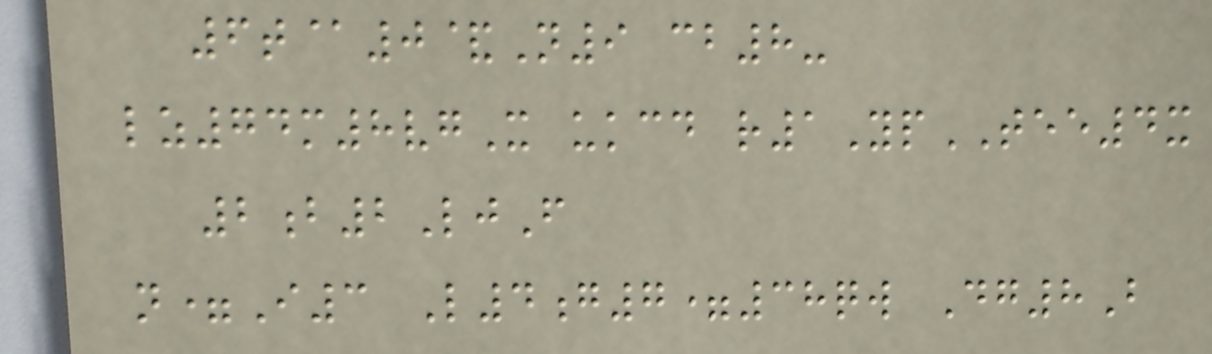6t@0&N9 cb8-
lz74m8vgX ukcd r1YpTEE4x
2b2LjF
n=I3 L4g7=38qw Dg8B
